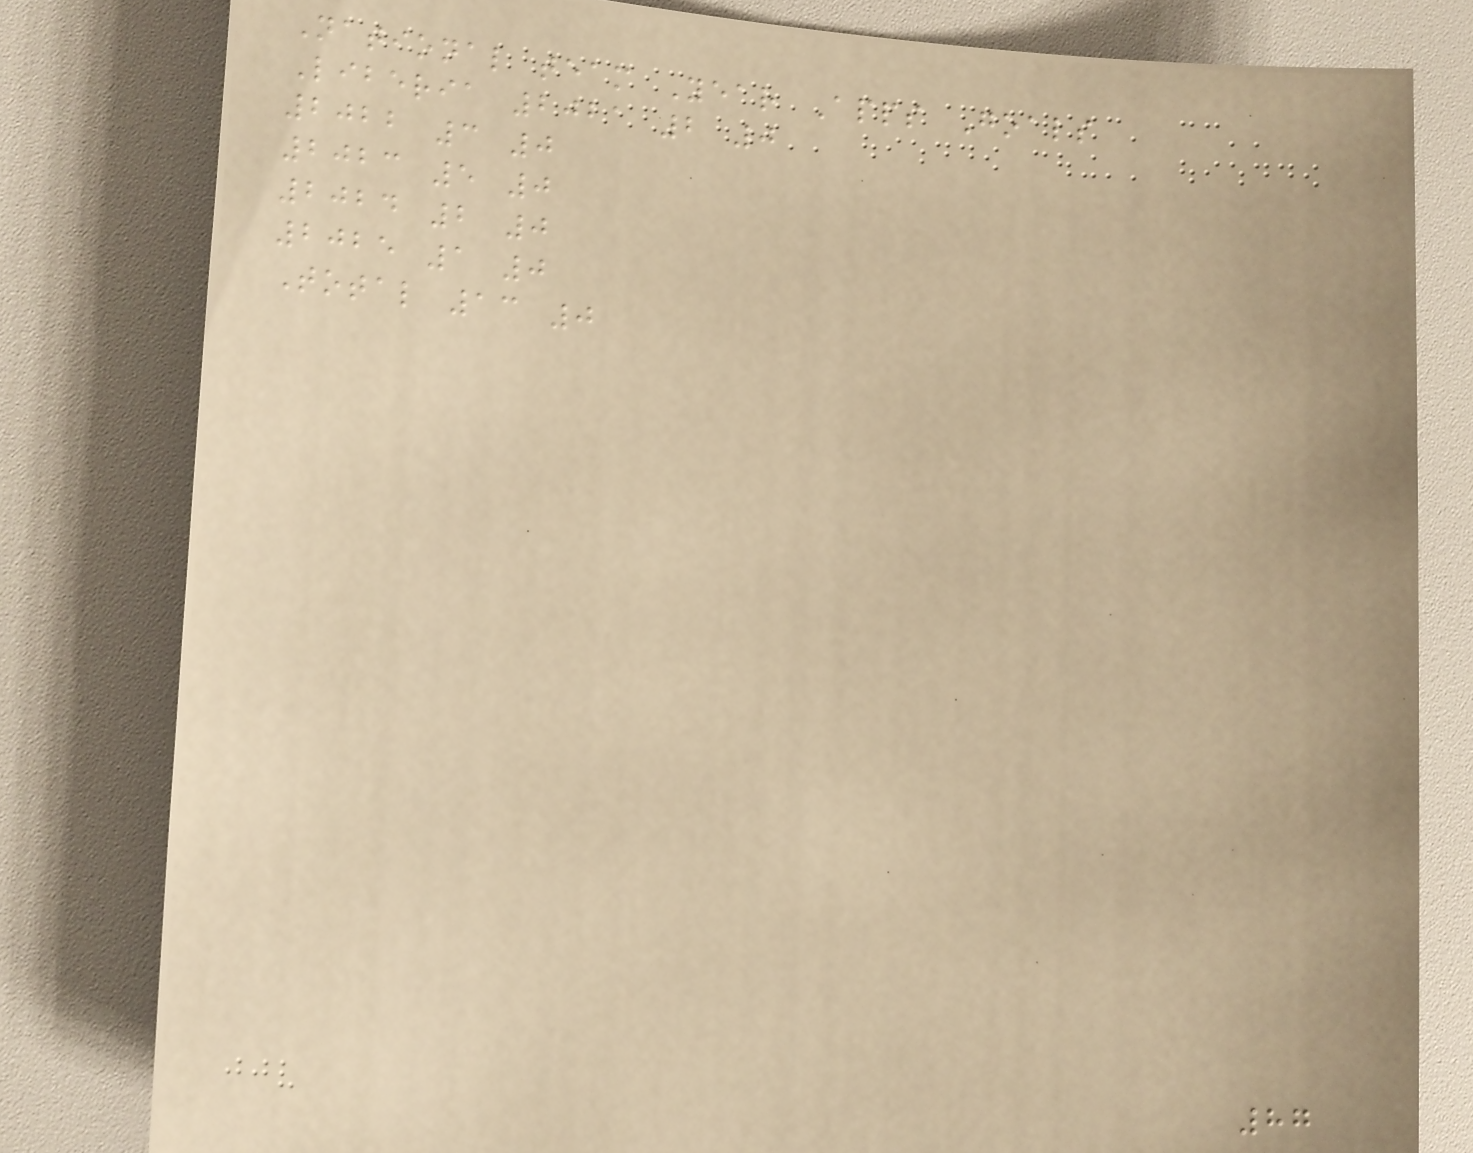National team Year Apps Goals
Liberia 2021 2 0
2022 3 0
2023 5 0
2024 2 0
2025 1 0
Total 13 0
87
